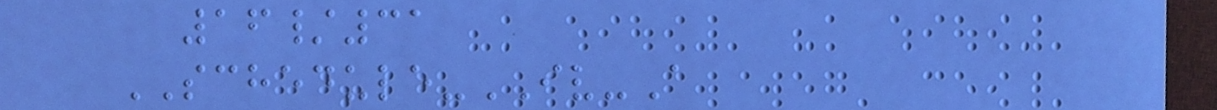16/31
SCHEDULE-IV-A
